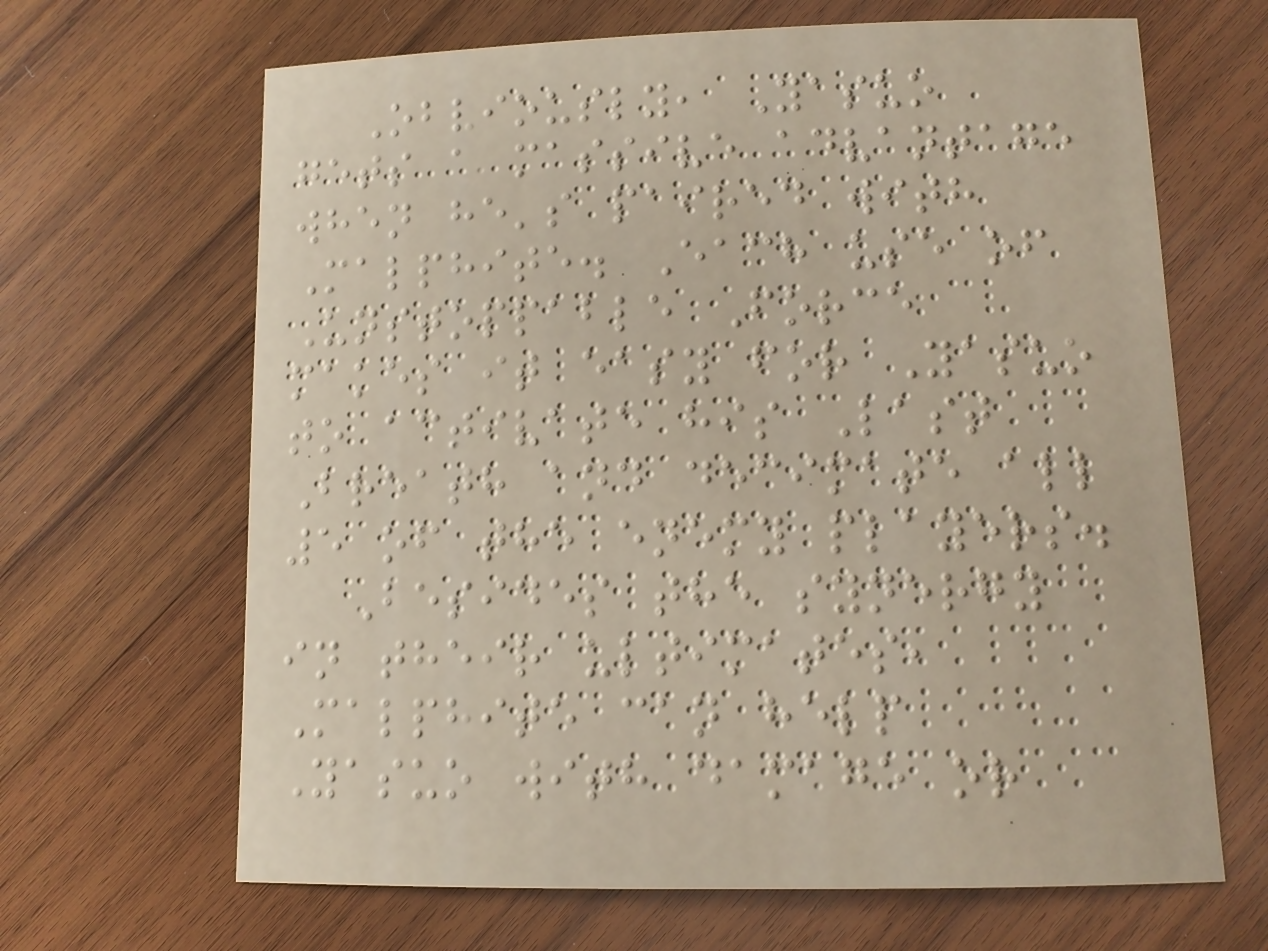Obviously, Yasuo
gets a massive advantage
when he's paired with
Malphite. Each use of
Unstoppable Force
makes it easy for Yasuo
to activate his Last
Breath and decimate all
5 of the enemy players.
Besides the synergy
in their ultimates,
Malphite can help
Yasuo with damage or
